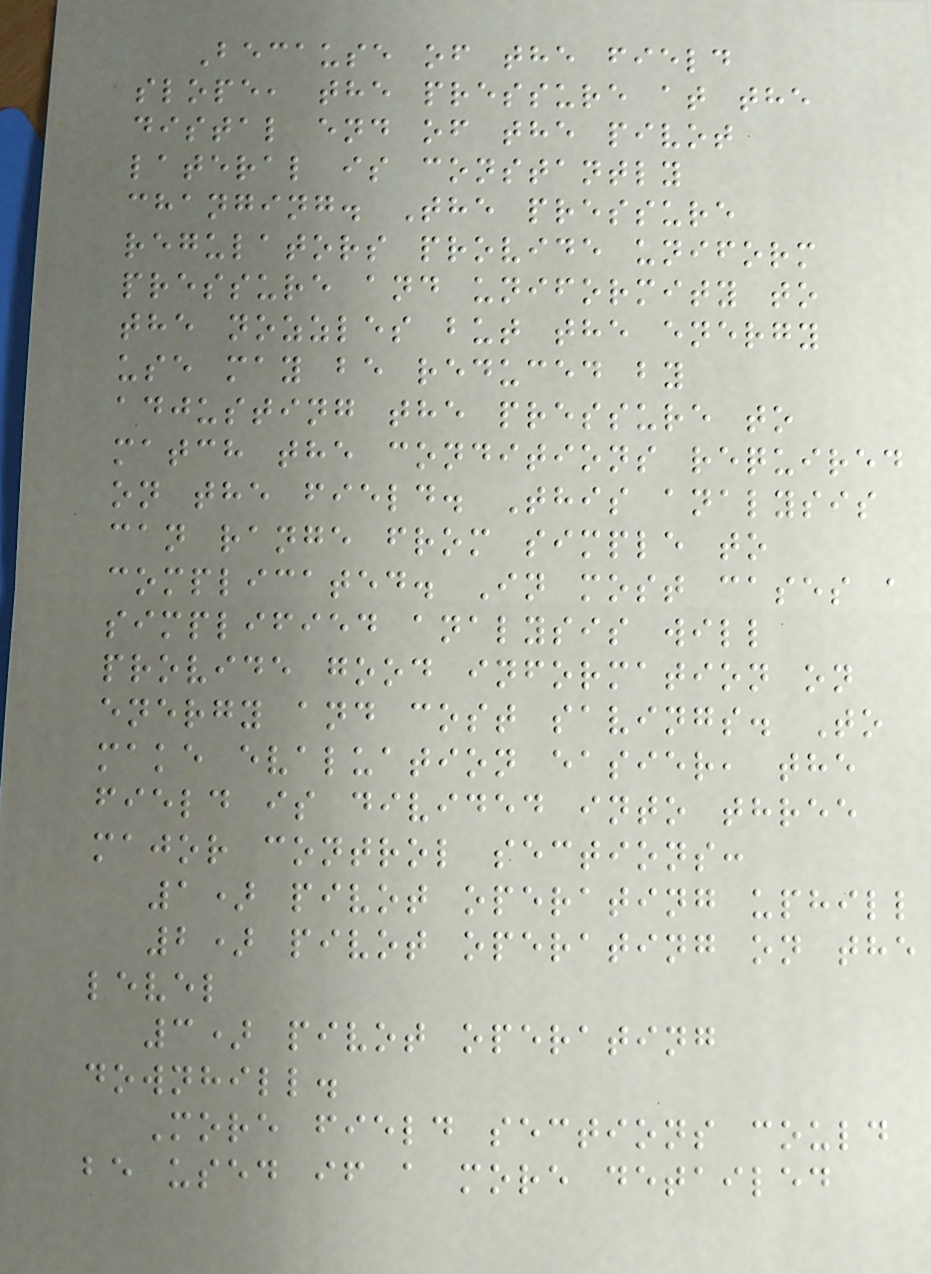Because of the field
slope, the pressure at the
distal end of the pivot
lateral is constantly
changing. The pressure
regulators provide uniform
pressure and uniformity to
the nozzles but the energy
use may be reduced by
adjusting the pressure to
match the conditions required
on the field. This analysis
can range from simple to
complicated. In most cases a
simplified analysis will
provide good information on
energy and cost savings. To
make evaluation easier, the
field is divided into three
major control sections:
1) pivot operating uphill
2) pivot operating on the
level
3) pivot operating
downhill.
More field sections could
be used if a more detailed
